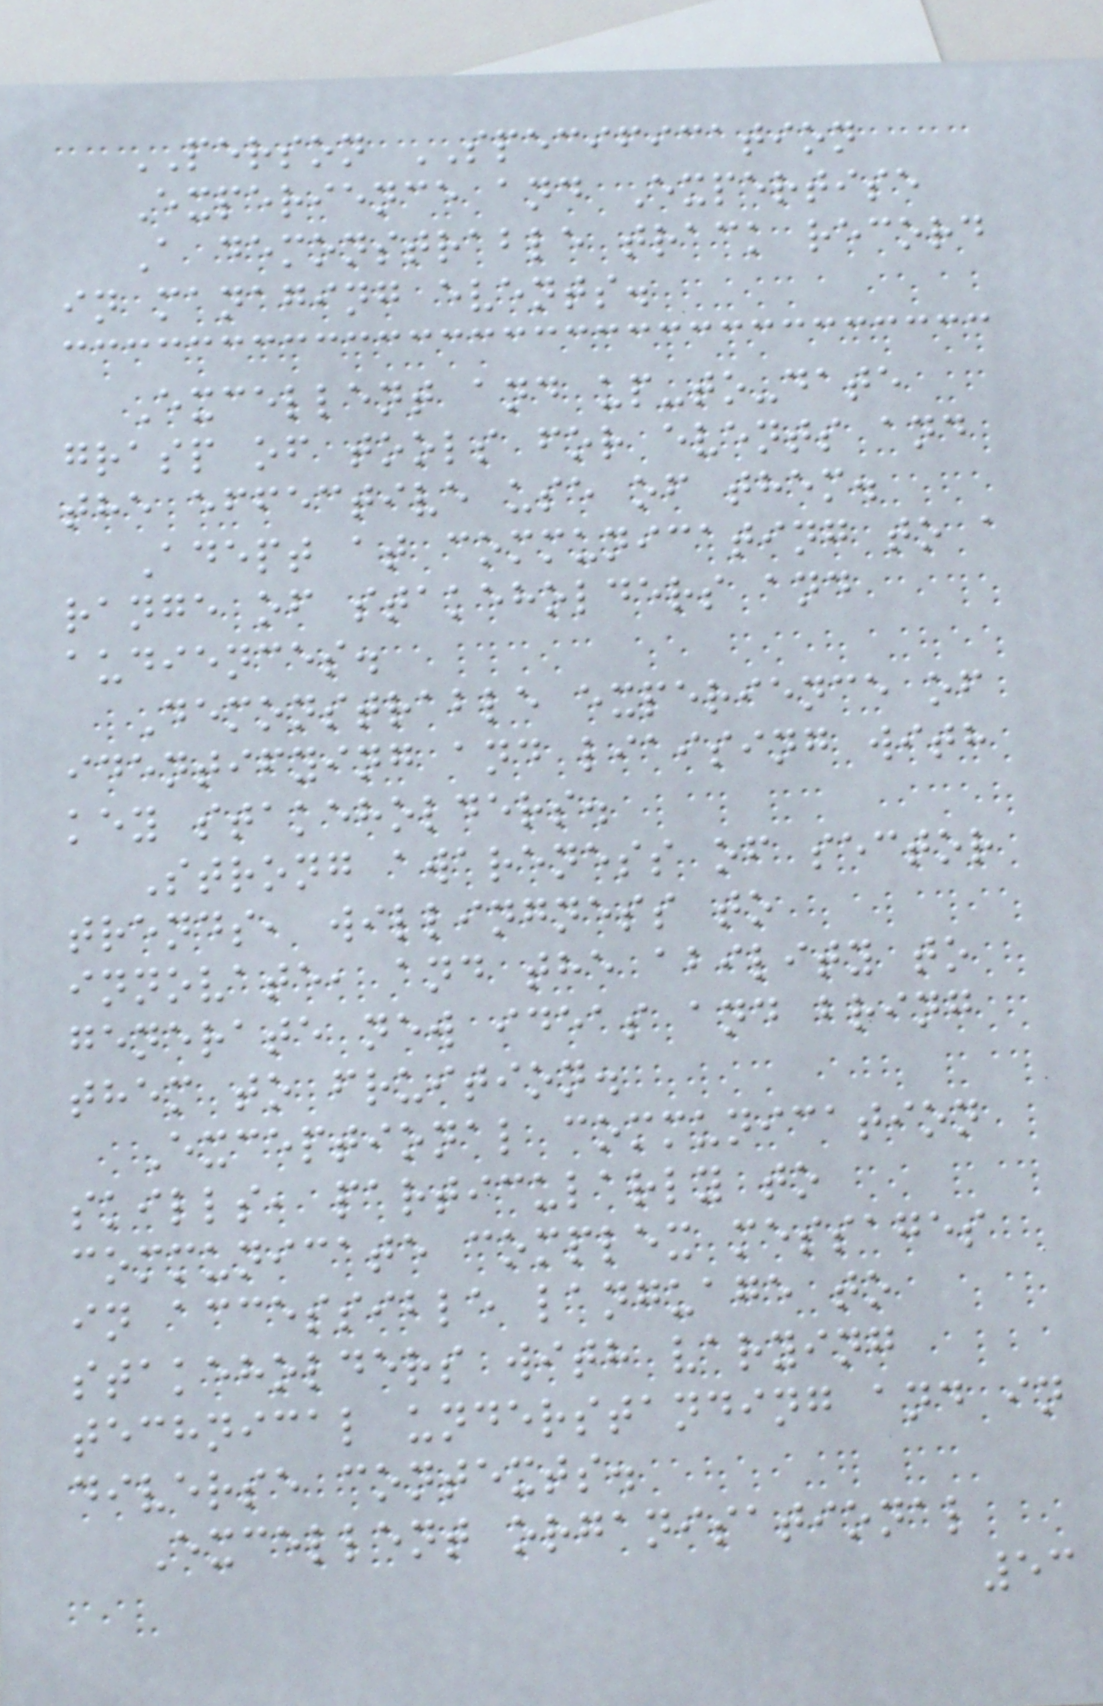PERSON SPECIFICATION
Experience and Expertise
A demonstrable track record
in managing events.
Excellent and up-to-date
grasp of tools for events and
the effective use of them.
Adept at communicating to a
range of stakeholders and
audiences.
Demonstrable experience of
identifying and liaising with
key stakeholders.
Strong awareness of sector
trends, willingness to
innovate, and the ability to
generate new ideas and bring
them to fruition.
Exceptional communication
skills, particularly to
communicate complex messages
in accessible language to
stakeholders with varying
technical understanding and in
diverse contexts.
Excellent organisational
53
